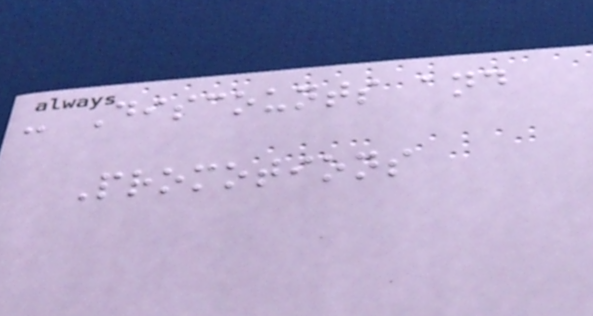- Discounts and
Promotions
